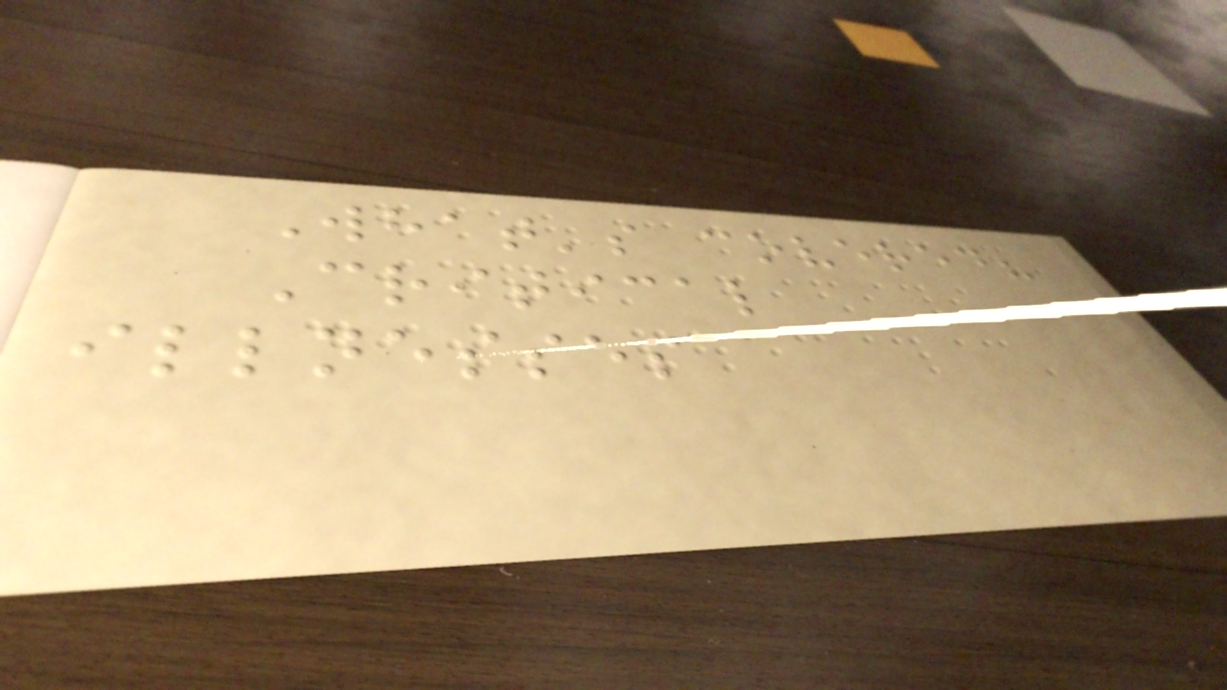What's covered?
Critical
illnesses
